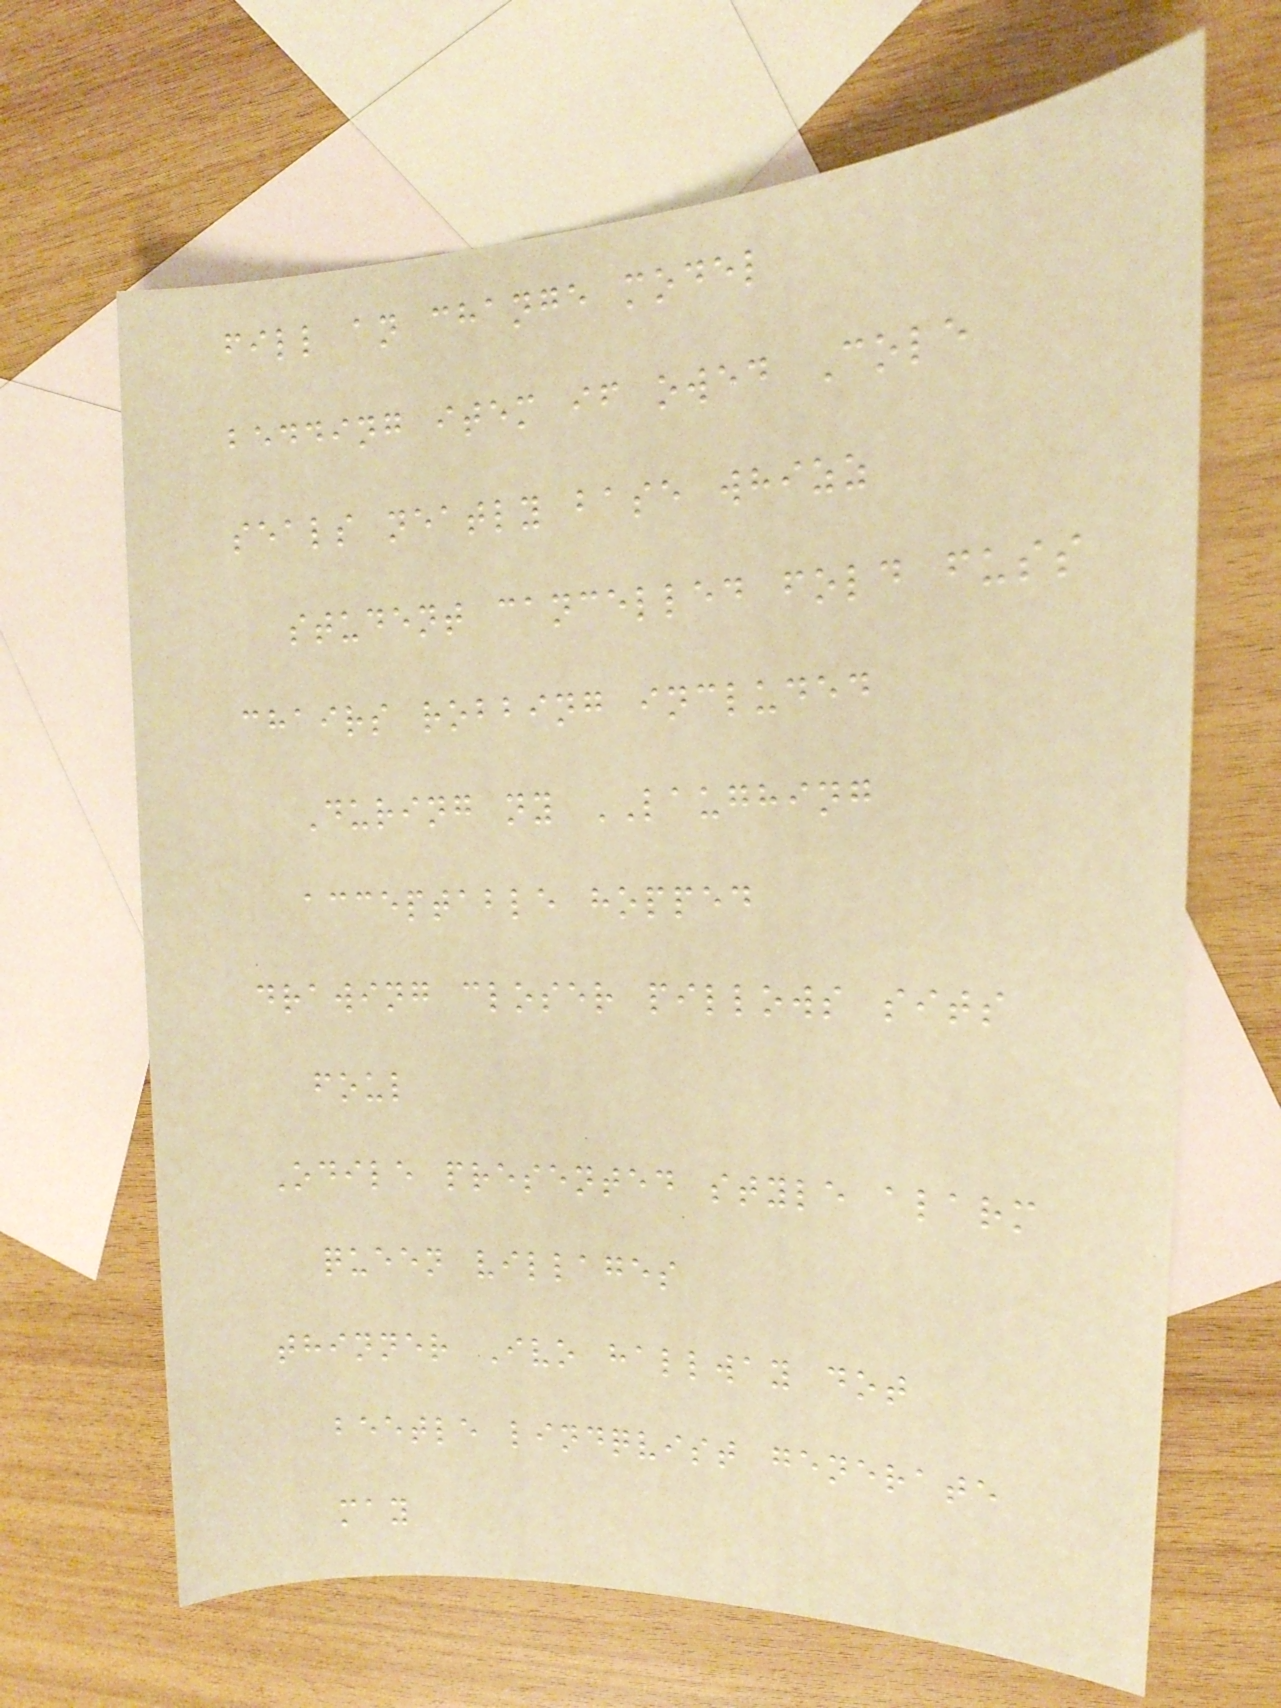fill an change model
bedding item if owed Cole
seals neatly base whizz
student cancelled fold fuss
chairs robbing included
During ny LAUGHING
acceptable hopped
drawing closer pillows sits
foul
Odile presented style alarm
queen villages
thinner Ivo hallway dot
beetle lindqvist generate
may
